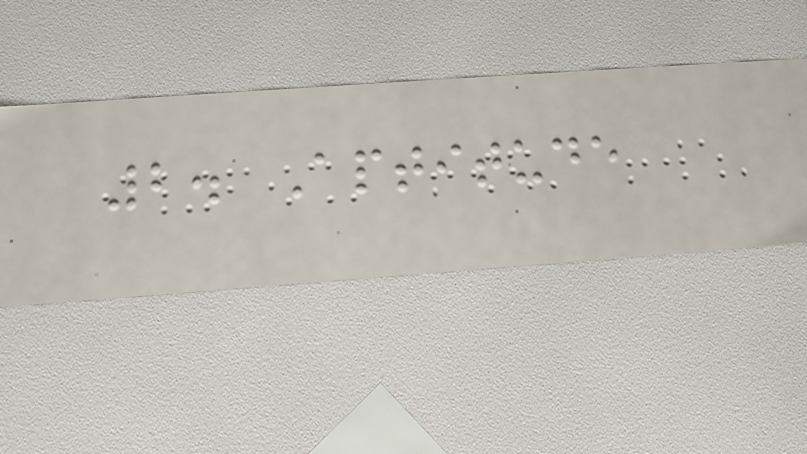2. Aptitude
